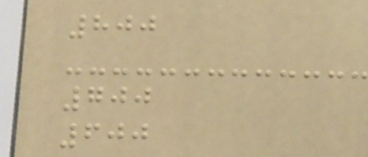800
700
600
